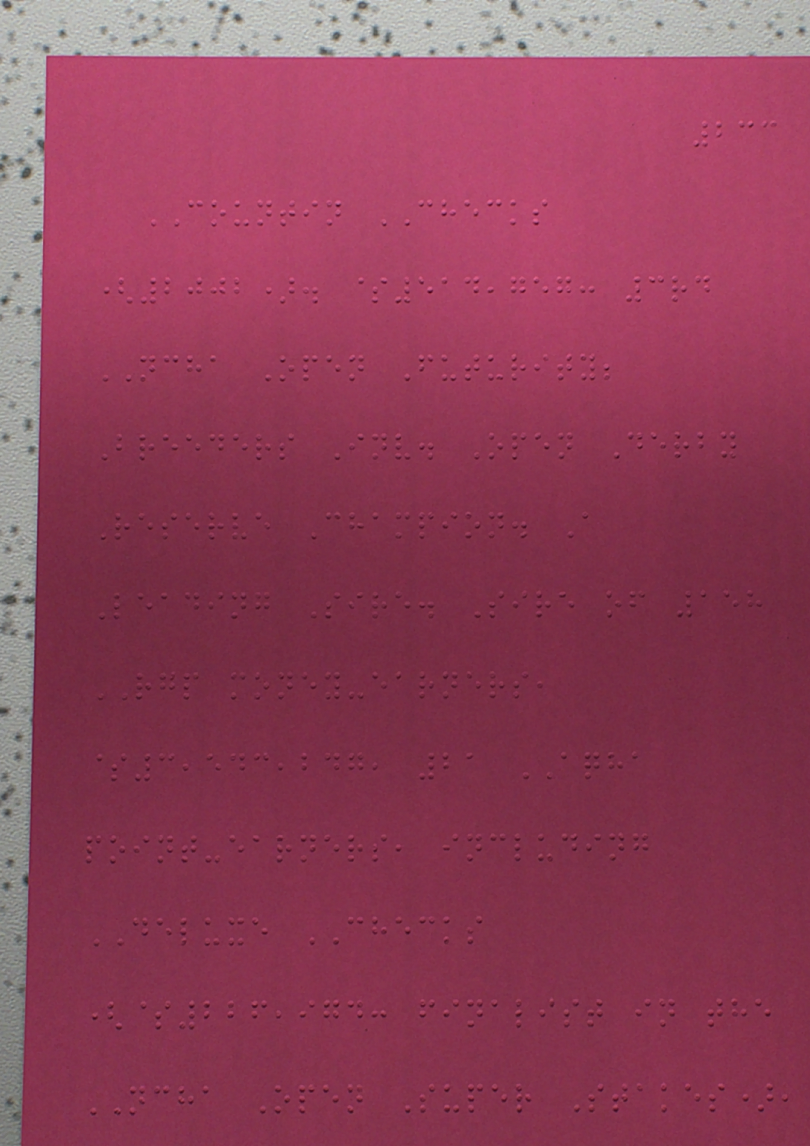233
COUNTIN CHECKS
(2002). $514,757: 3rd
NCHA Open Futurity;
Breeders Inv. Open Derby
Reserve Champion. A
Leading Sire. Sire of 158
RGP money-earners,
$3,543,247, 21 AQHA
point-earners, including
DELUXE CHECKS
($226,974: finalist in the
NCHA Open Super Stakes),
